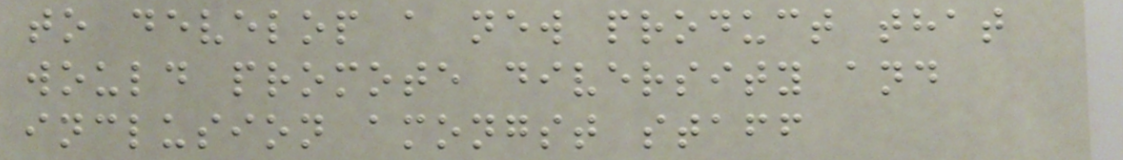to develop a new product that
would promote diversity and
inclusion amongst staff
